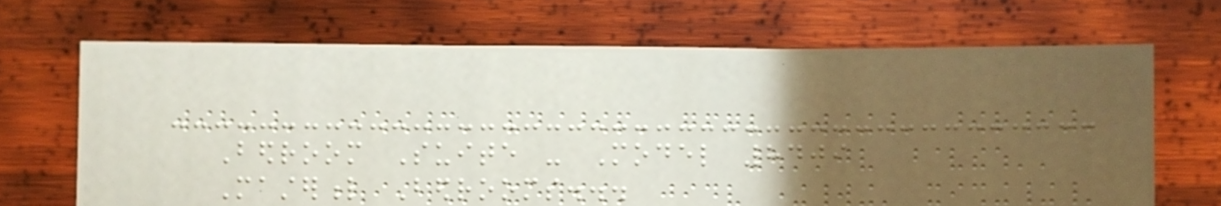Bedroom Suite - Model 8409
Masterful Bedrooms...
